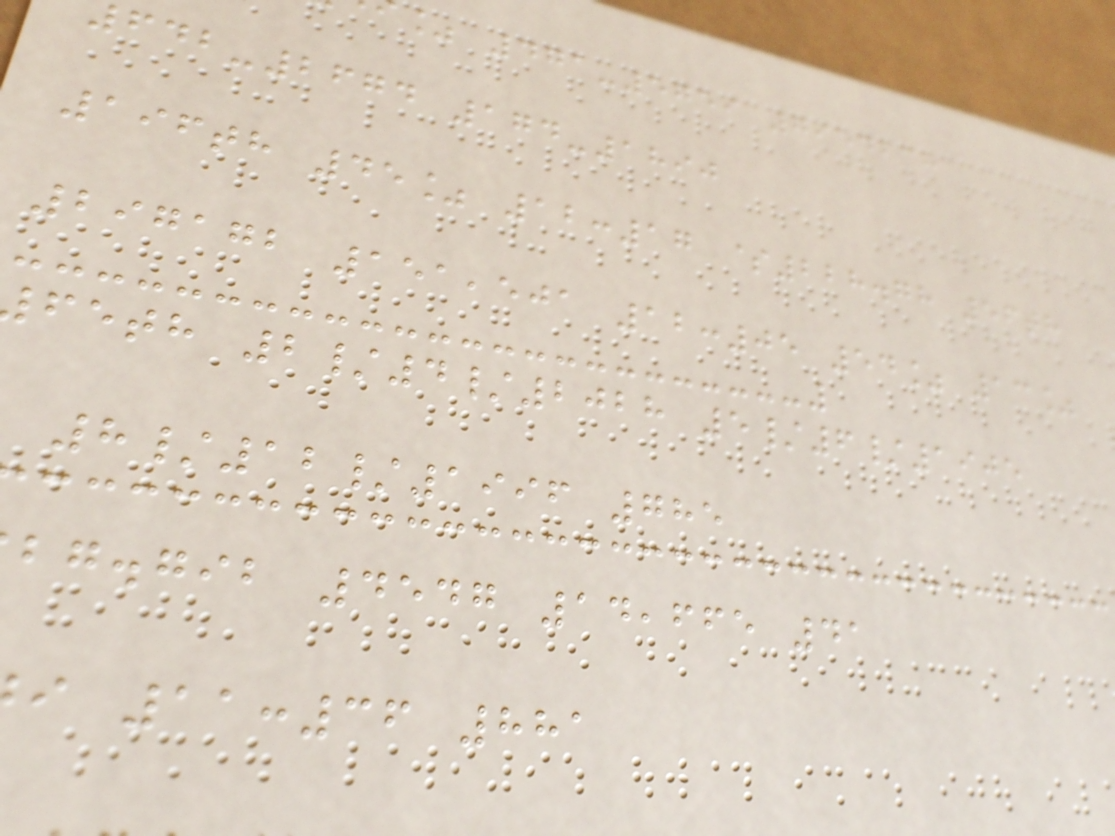% 471-5759 7954238
-2674 174-1890
196th 45% 12:17 $228.78 56th
297172 151,501 12:05 54% 13%
feth 2/4/2028 5/6/1905
8/12/1996 785
bg.gib 4547 14,665 41
i 11:36 881
